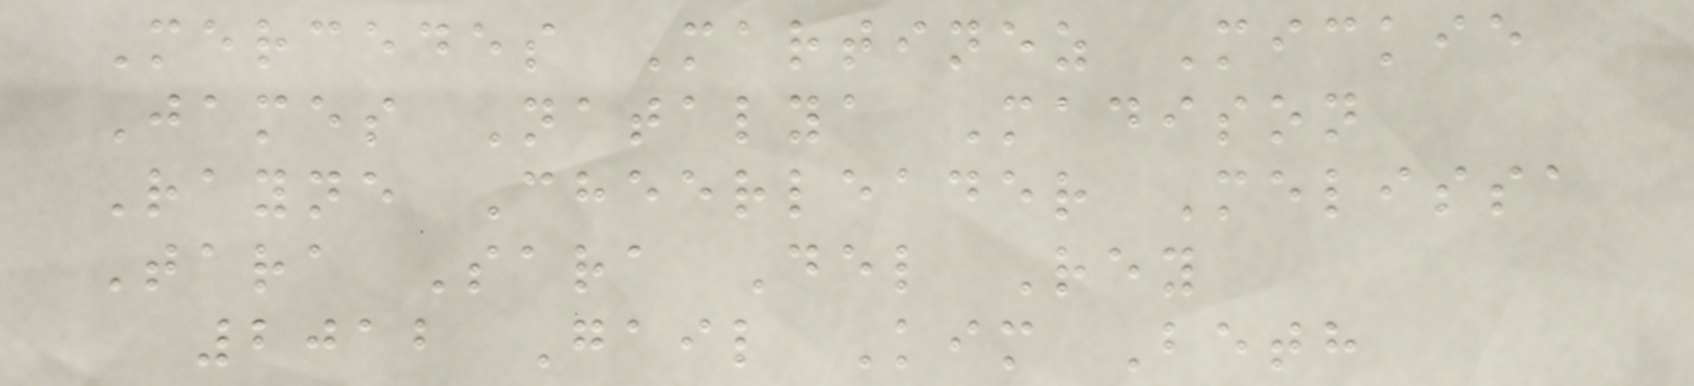Mercedes Martinez Mickie
James Natalya Madison
Rayne Cheerleader Melissa
Tara Sara Del Rey
2012 Gail Kim Beth
